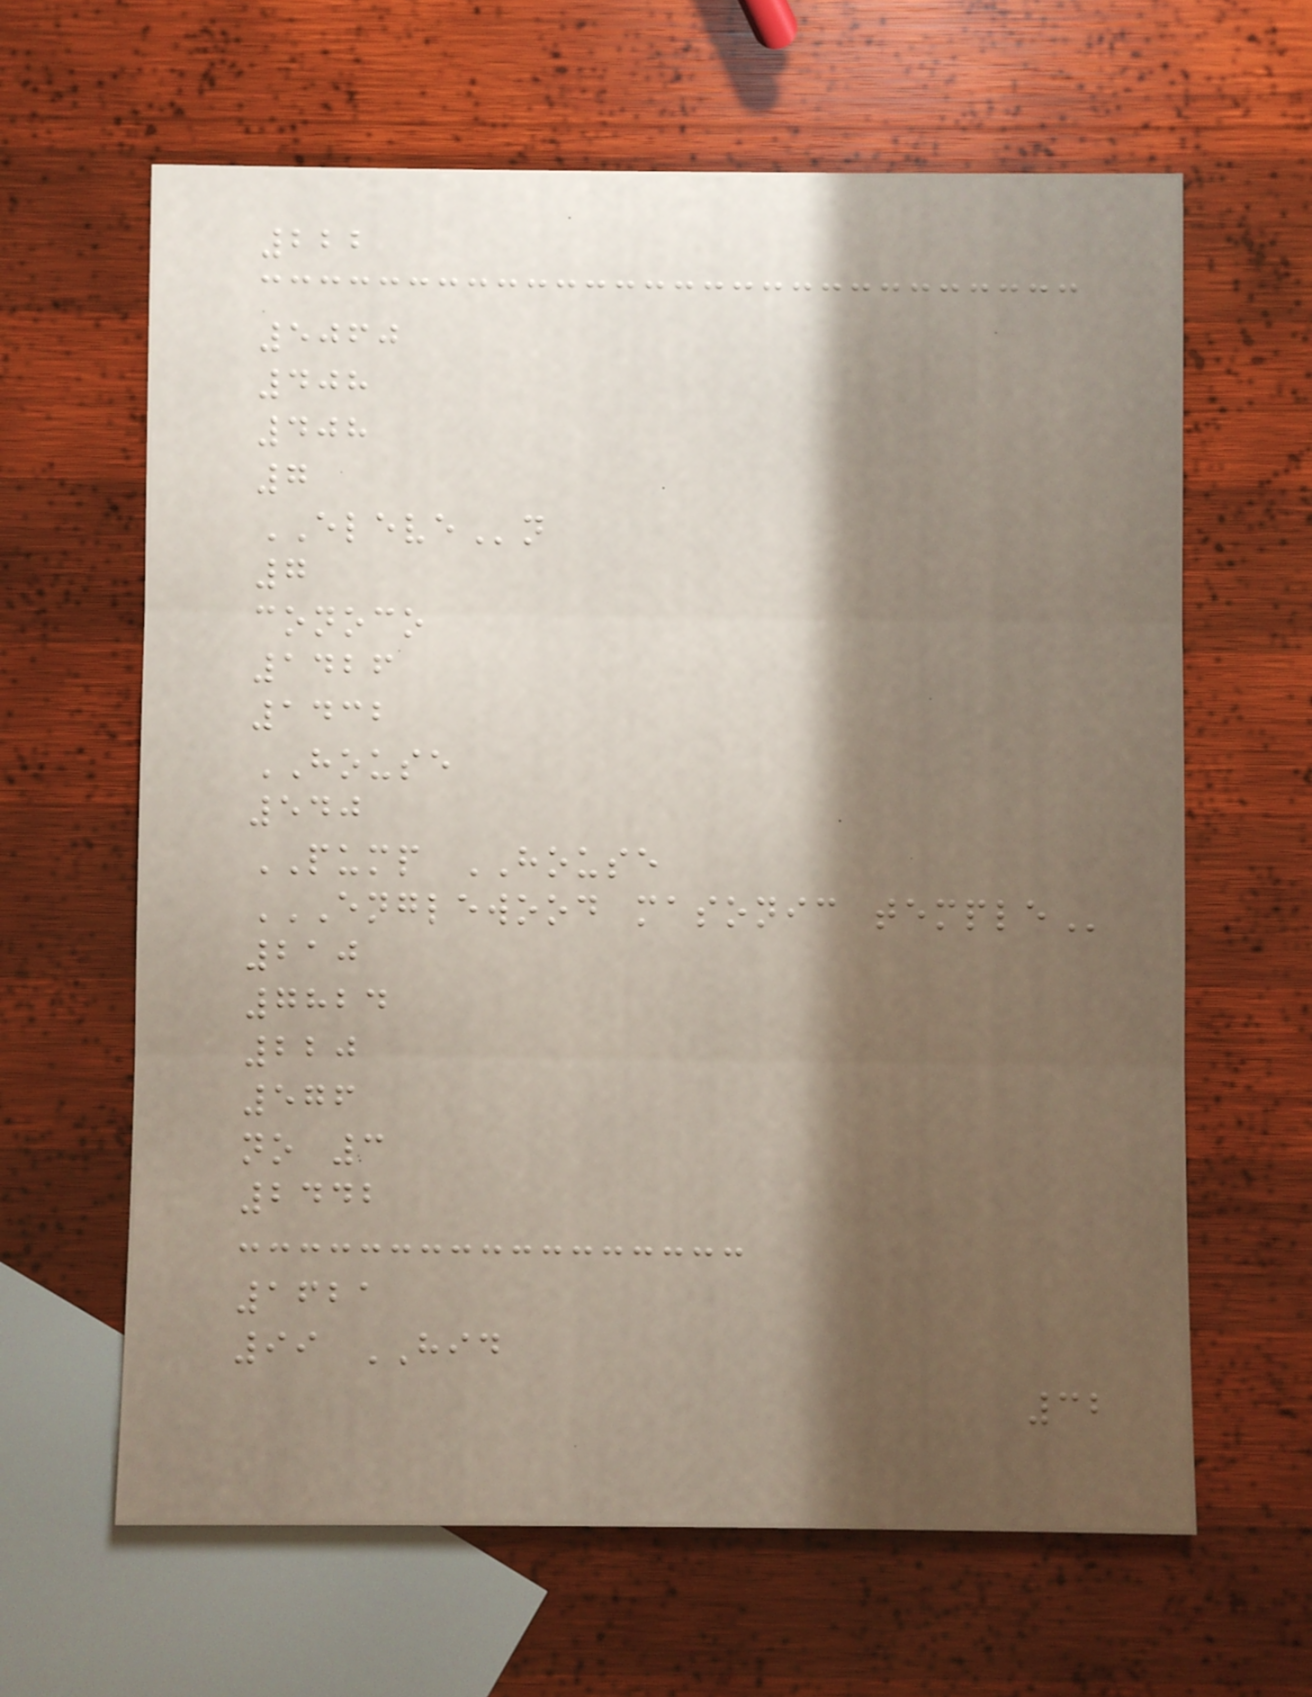222
5060
408
408
7
ELEVEn
7
conoco
1426
1432
HOUSE
540
PUMP HOUSE
ENGLEWOOD MASONIC TEMPLE
210
7824
220
576
no 3
2442
1621
99 HID
32
